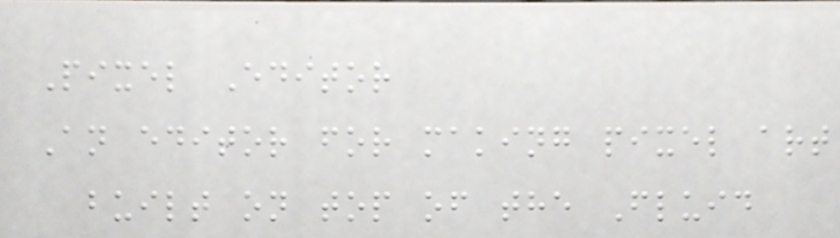Pixel Editor
An editor for making pixel art
built on top of the Fluid
